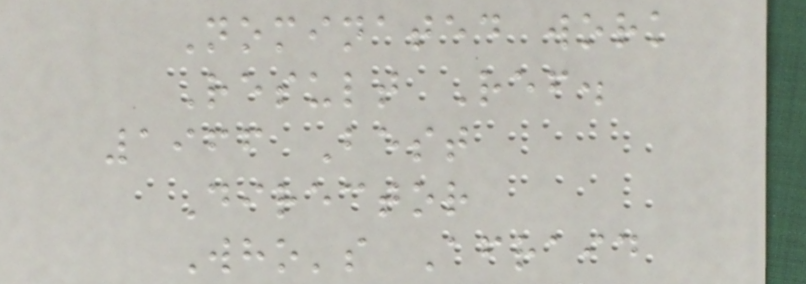Nominated work
Result Ref.
1966 Best
Director
Who's Afraid
